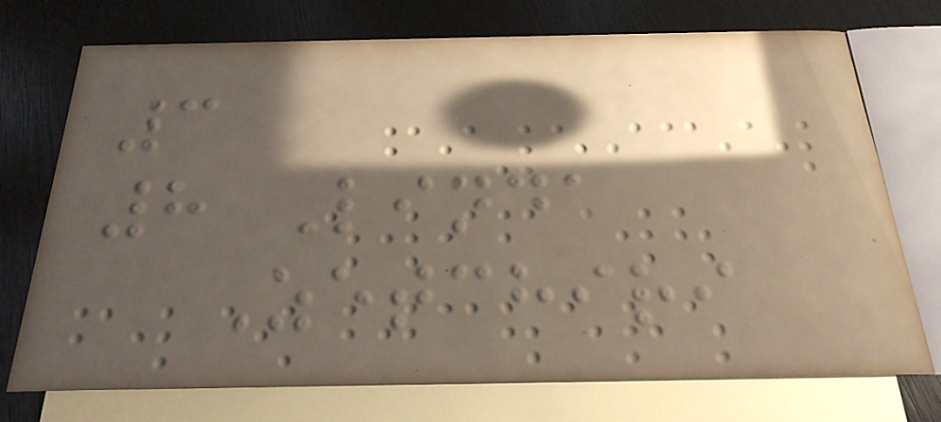3
8 Linda
Zetchiri
